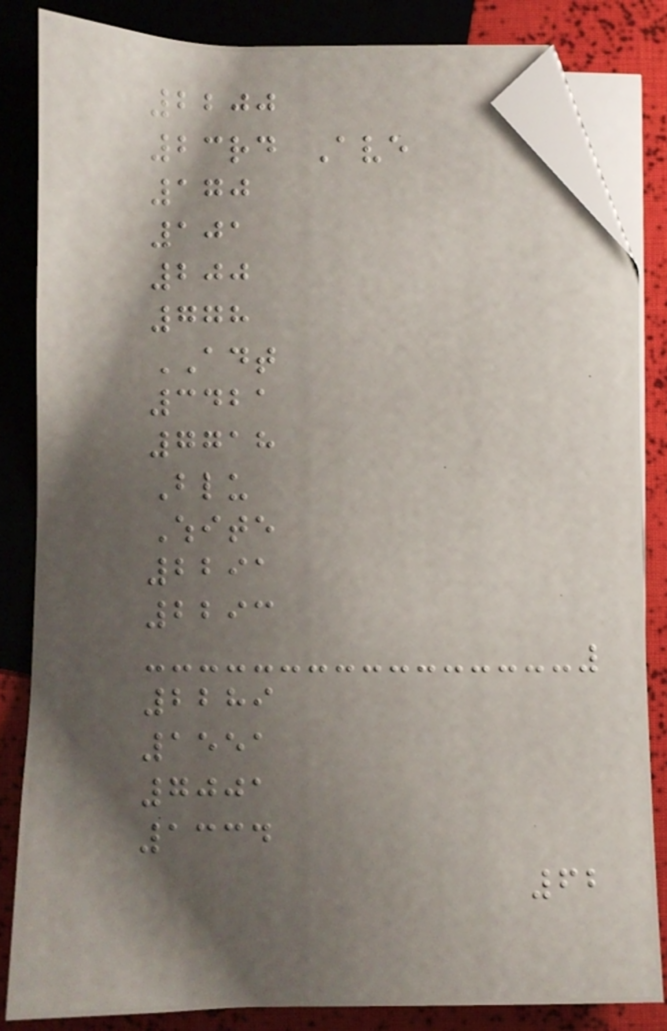2200
23rd Ave
170
101
200
778
ADT
3421
7718
Blu
White
2291
2293
2289
1551
7001
1334
62
